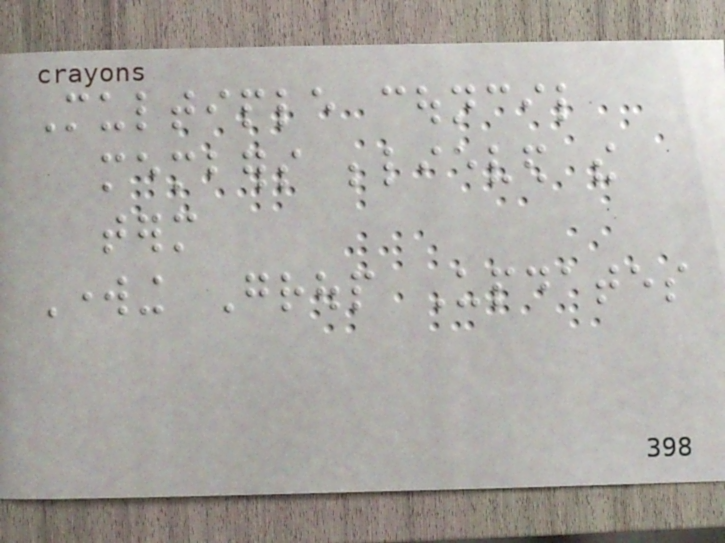Multiple council
members believed the
term
Working Group Updates
